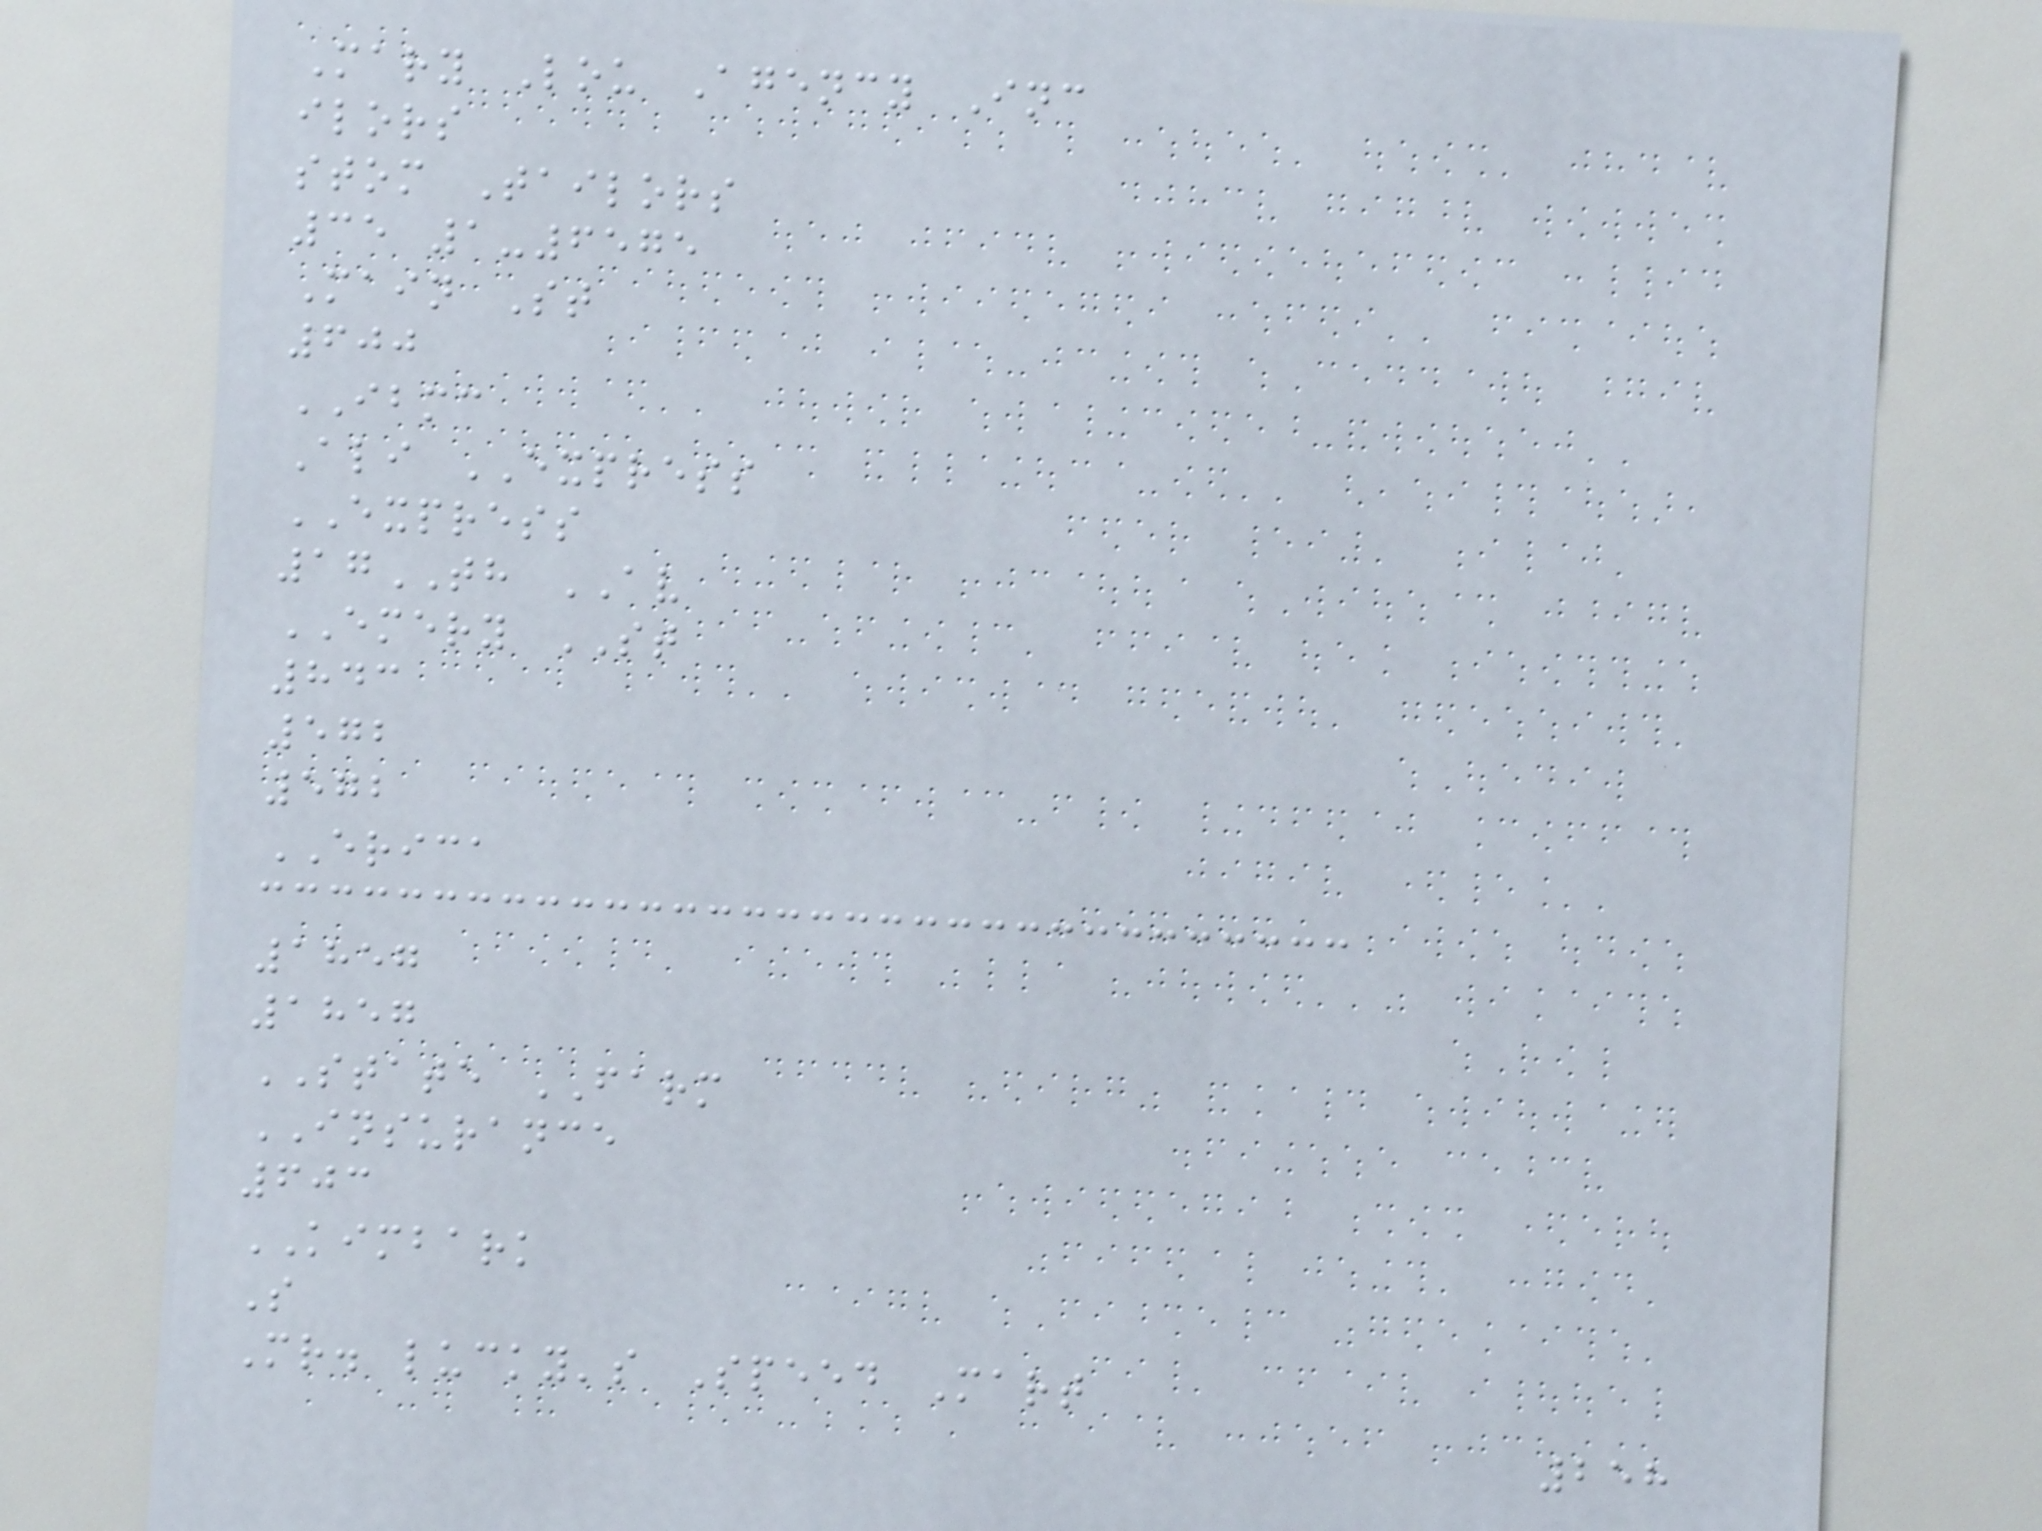Mary Lou Agency Inc
ilors
stom Tailors
35 1-6575
Main St
600
IBMC
Ali EXPRESS
EXPRESS
17TH AV
EMERY ST
843
572
572
ERICA
1857
1857
STATE FARM
INSURANCE
603
KIMBARK
S
Mr. lucky's Speed Mart
258
